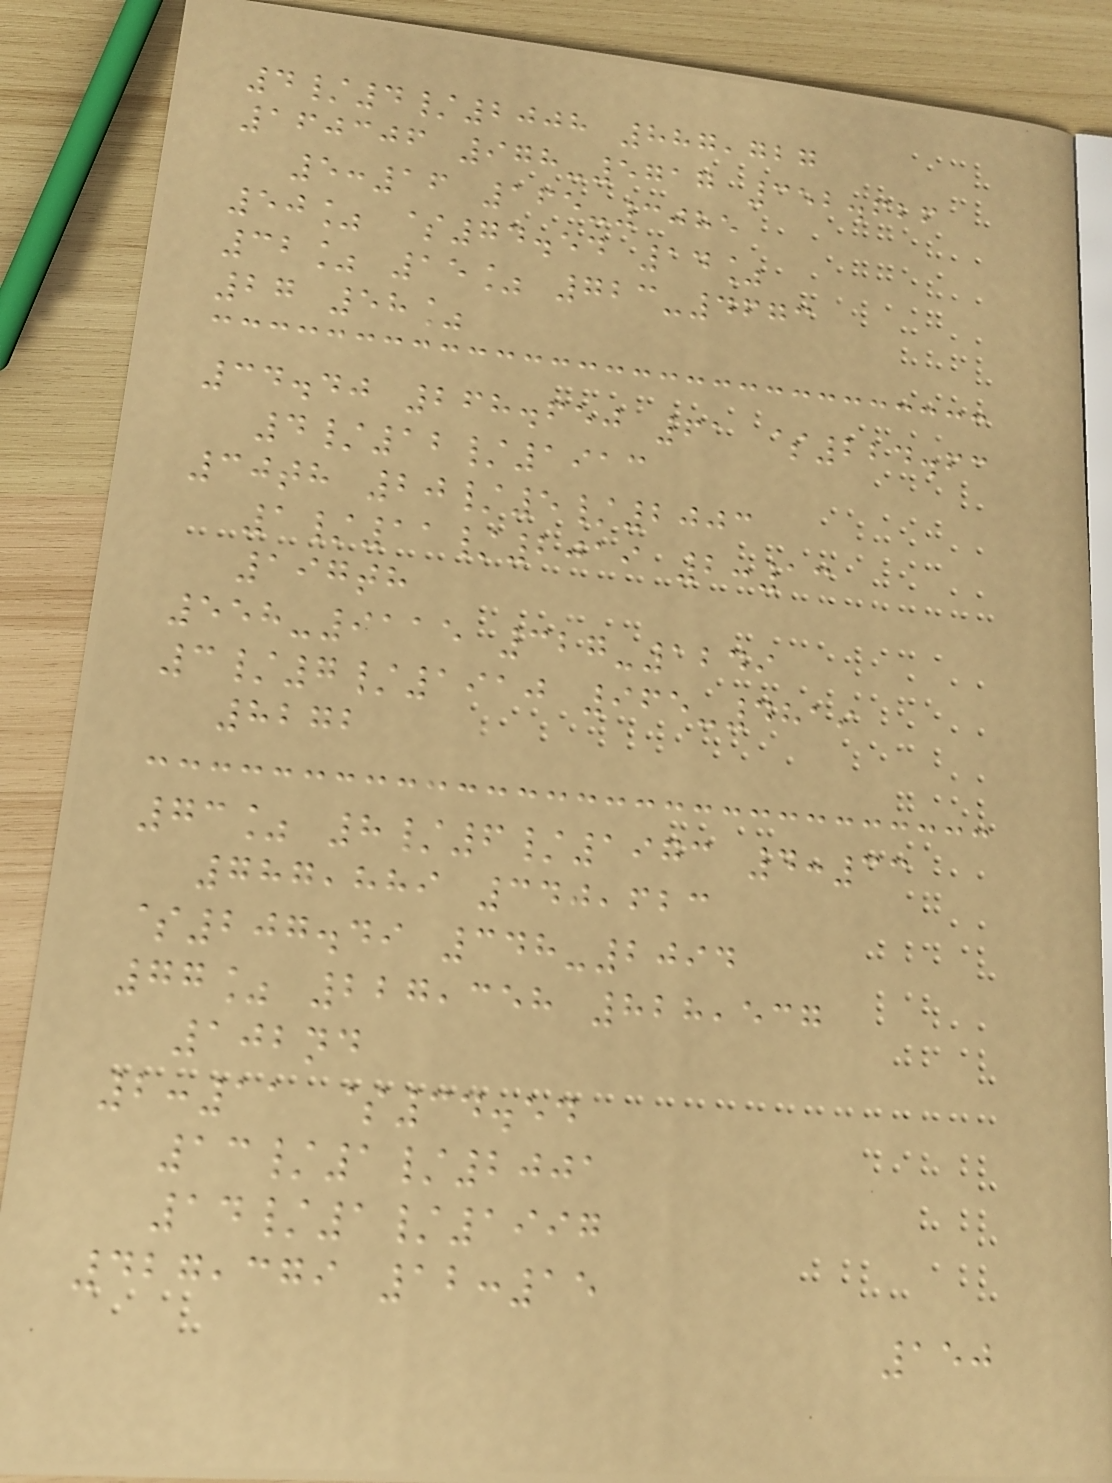4/4/2008 887,727
160306 978-5717 352.626
5:16 165-3085
50% $74.54 14%
32% 15% 723-4673
27 58%
34.40 268.650 61 $224.63
4/12/1913
30th 20/5/2003
1/11/2019 2:13
197th
558-9115 327-1249
3/7/1910 965-4819
8272
73% 8/6/1973 4:33
787,889 340,623
$207.49 348-2094
77% 227,358 828,537
102nd
2:11 $34.54
13/1/2001
14/1/1997
427,379 12:15
150
